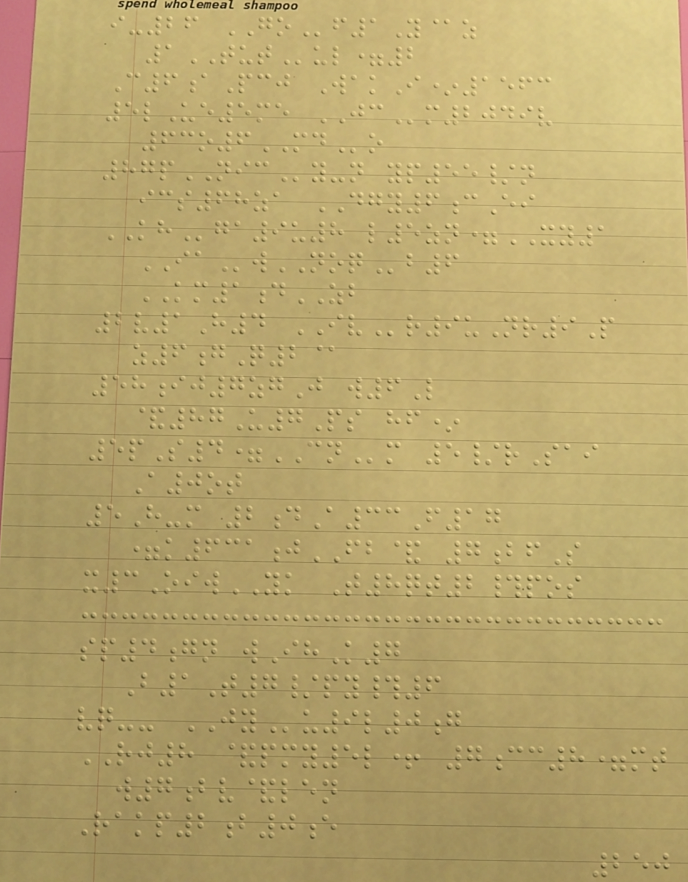i-26 GOf1Y@z
1TUTul=2
C6aPcj WakI*1563
5lUe5me JCm2049v
63o6MDo
87pNICy-n yp55/n
ics68za DGY6cEi
KHga9u8 l5zn=XY1
IAwNOQb6
KM1dZB
2v1H4 IVr9uNr9P
z6gQ2@
58ij7zgJ w6L
&87U7Ps hf*
5pS4=CNm 5/rSai
A0ot
5H-m 2dA33F17
=k631jFB& 7bfS
x3OiwYK T8qt2#pos
sp4gn wIhK7
B1T7/py#6
vq-- JYu9l0g
RJ8 &pmy5l+ 7cc8=mt
w7bv&len
Rakp2b0e
250
